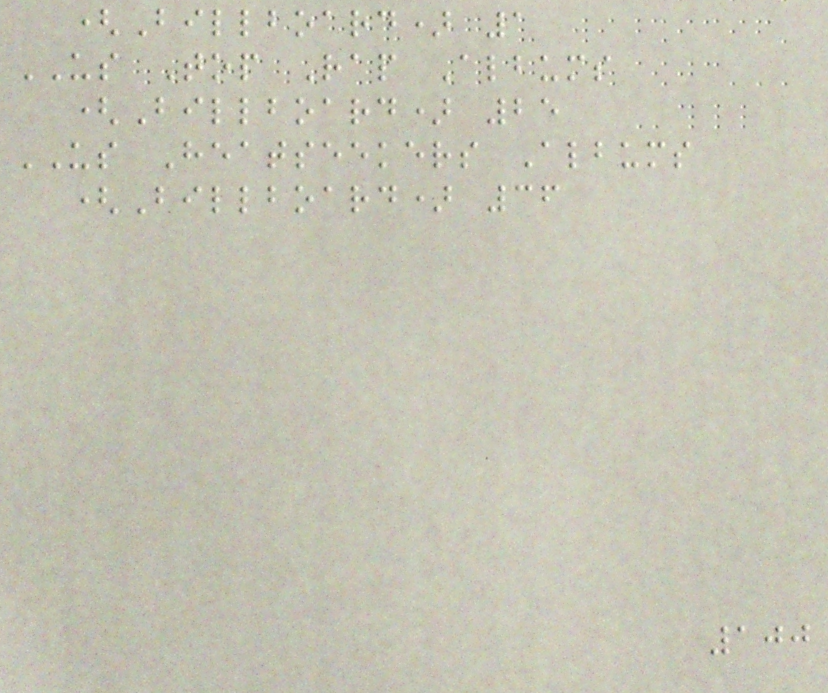(Billboard) 1
US Top Rap Albums
(Billboard) 25
US Heatseekers Albums
(Billboard) 36
100
